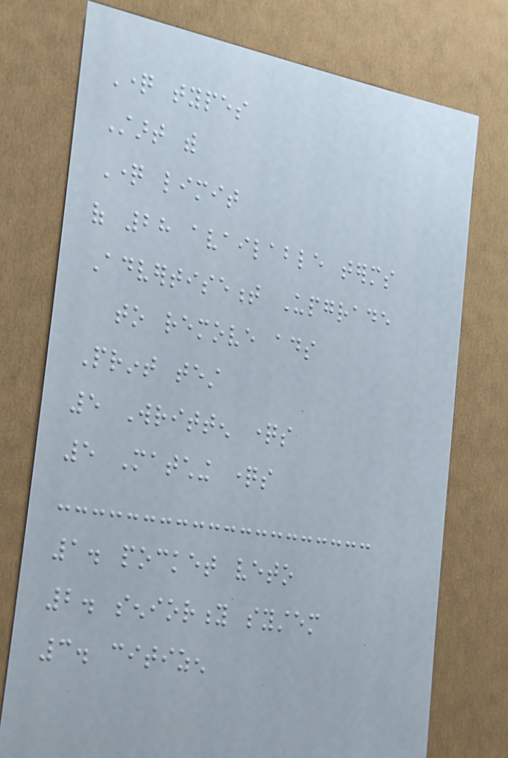Question types
Start with
Question limit
of 28 available terms
Advertisement Upgrade
to remove ads
Print test
5 Written questions
5 Matching questions
1. pocket veto
2. seniority system
3. citizen
